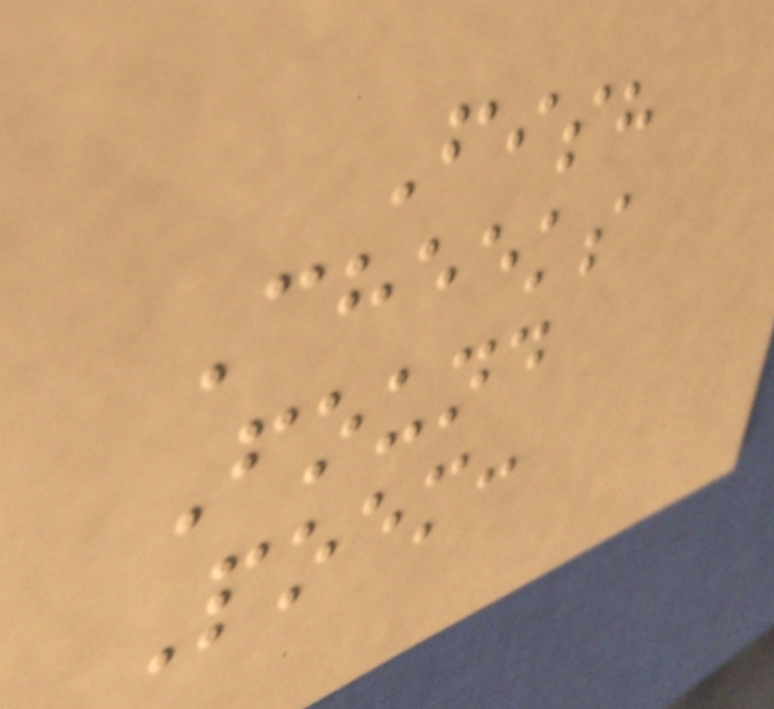Fish
Cheeks
Found
Poem:
